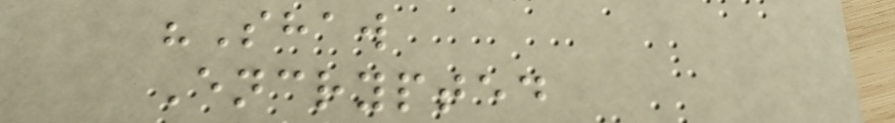"Shaw
Encrypted
